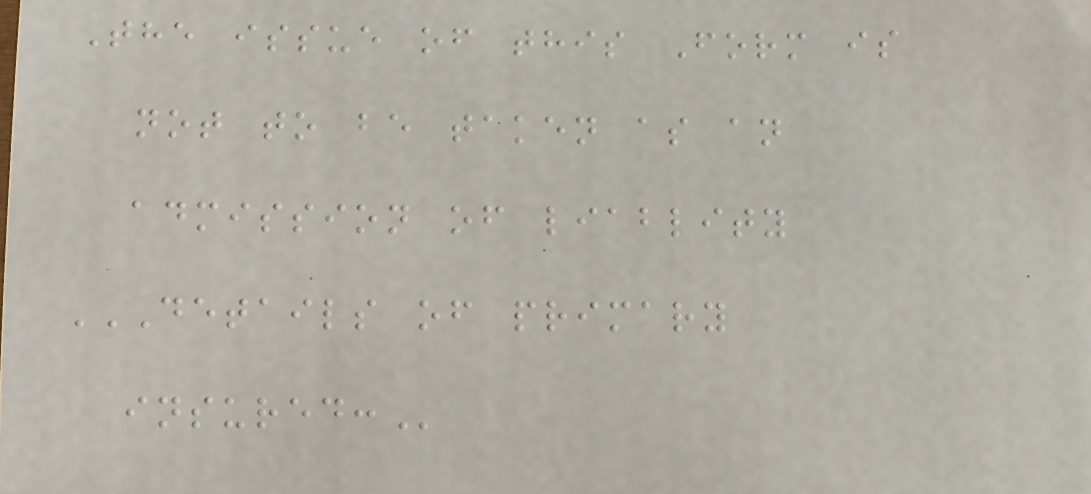The issue of this Form is
not to be taken as an
admission of liablity
DETAILS OF PRIMARY
INSURED:
